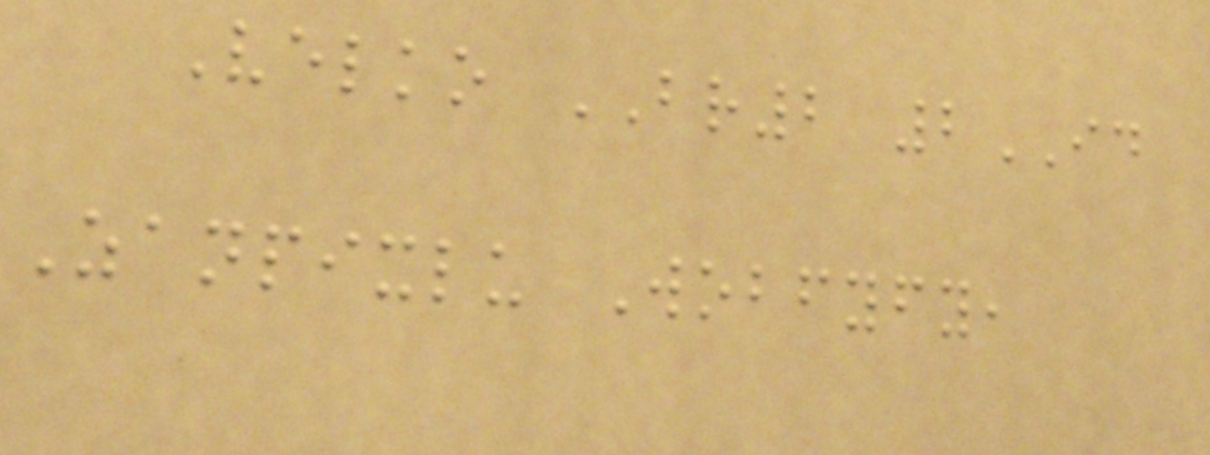Velko BR2 2ID
Zanpixlu Wobfyfy,
